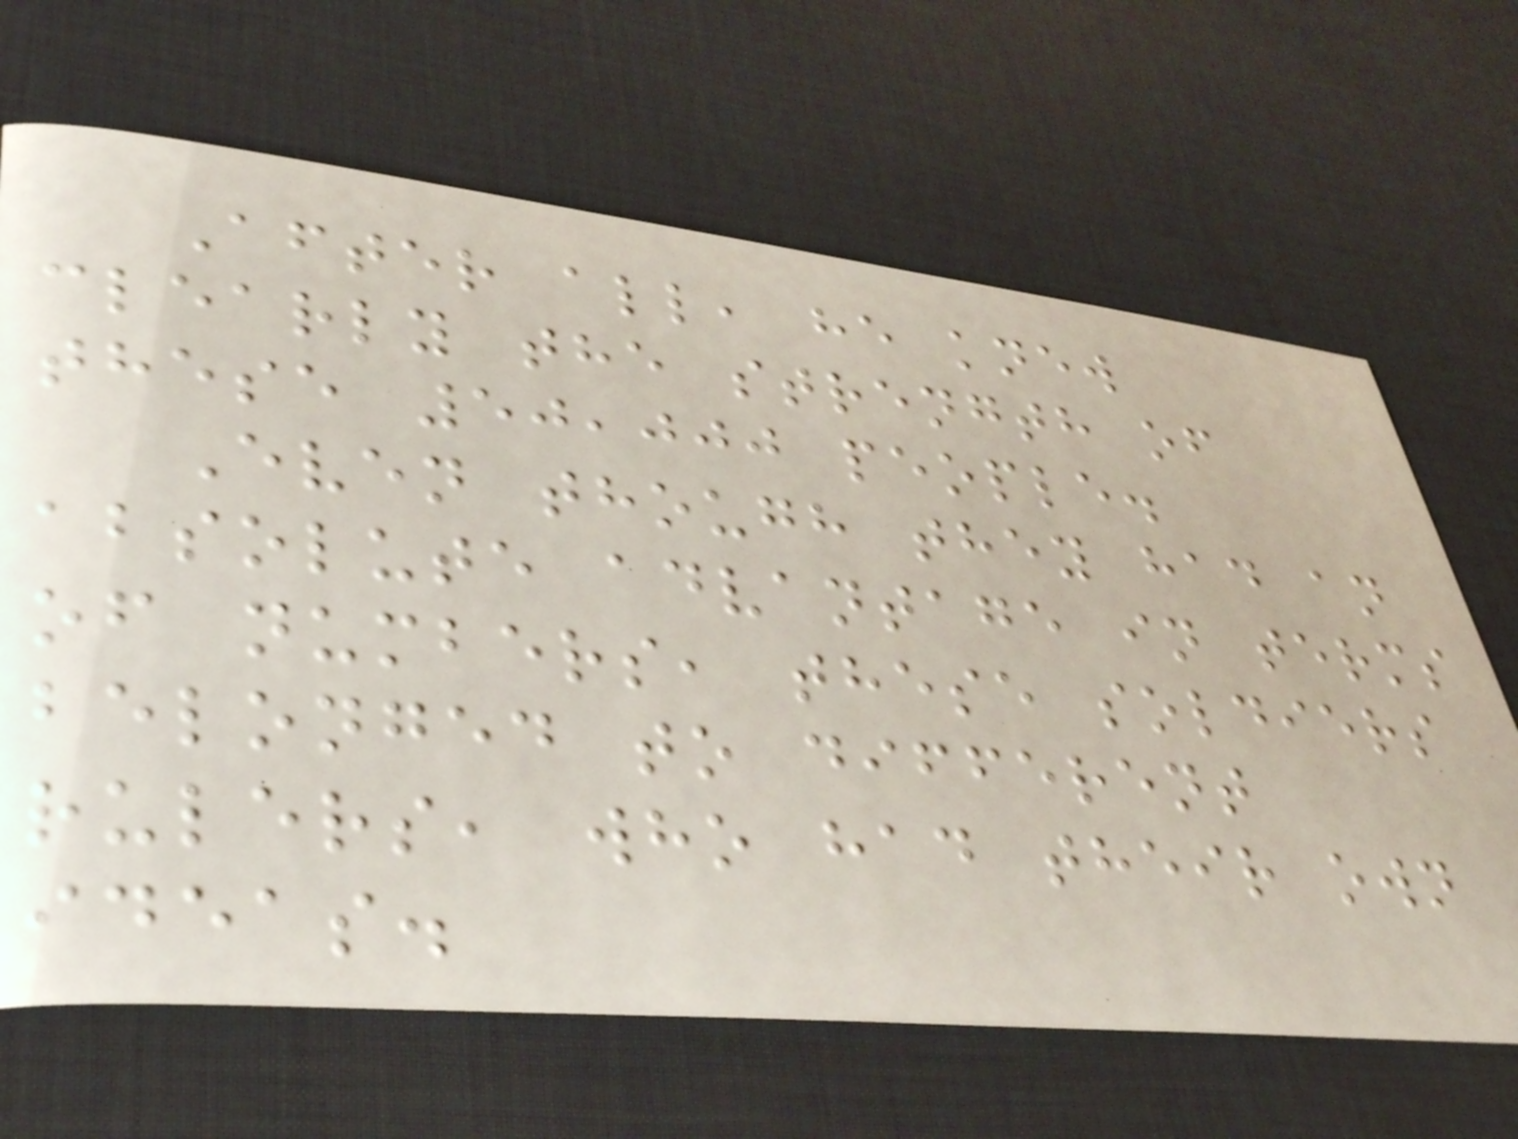After all, he knew
clearly the strength of
these 50,000 people.
Even though they had an
absolute advantage in terms
of numbers, these soldiers
belonged to different
rulers, who had their own
ideas.
